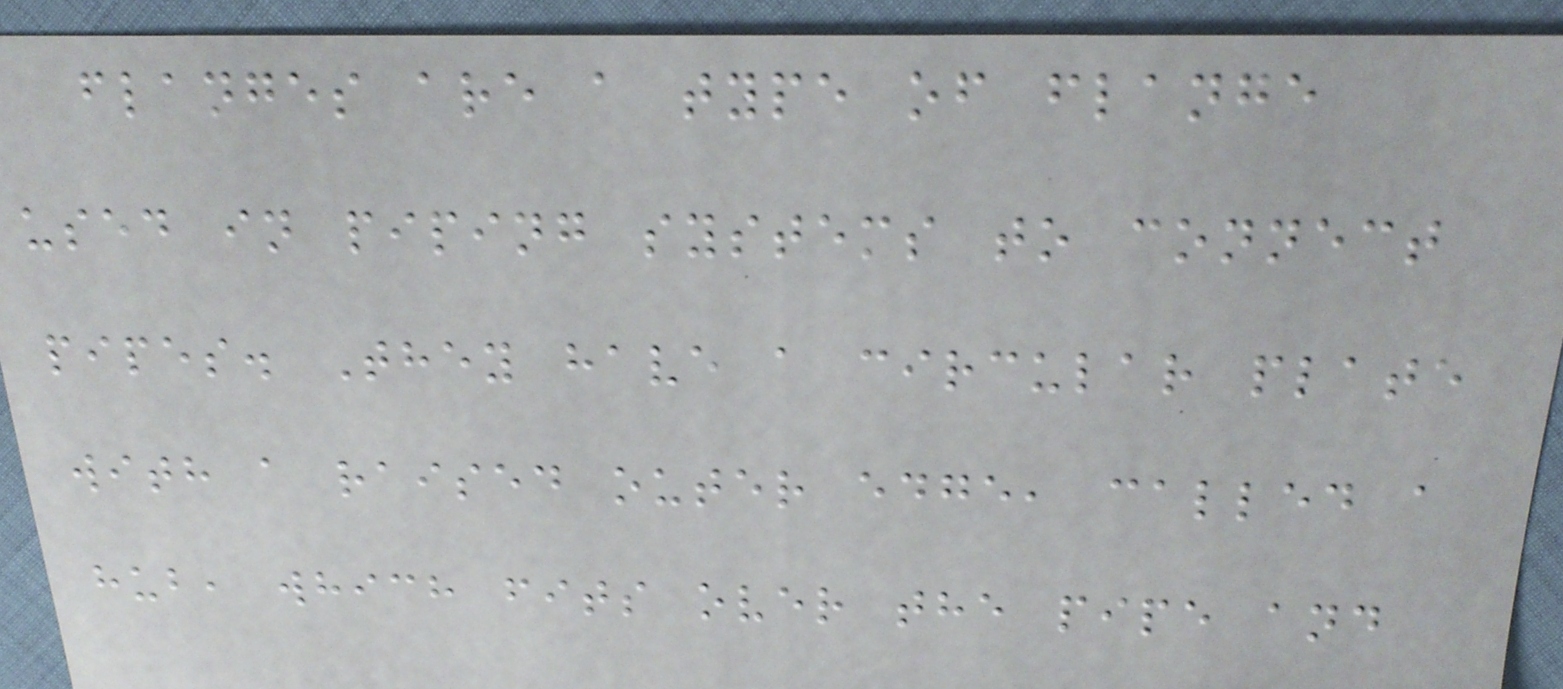flanges are a type of flange
used in piping systems to connect
pipes. They have a circular plate
with a raised outer edge, called a
hub, which fits over the pipe and
